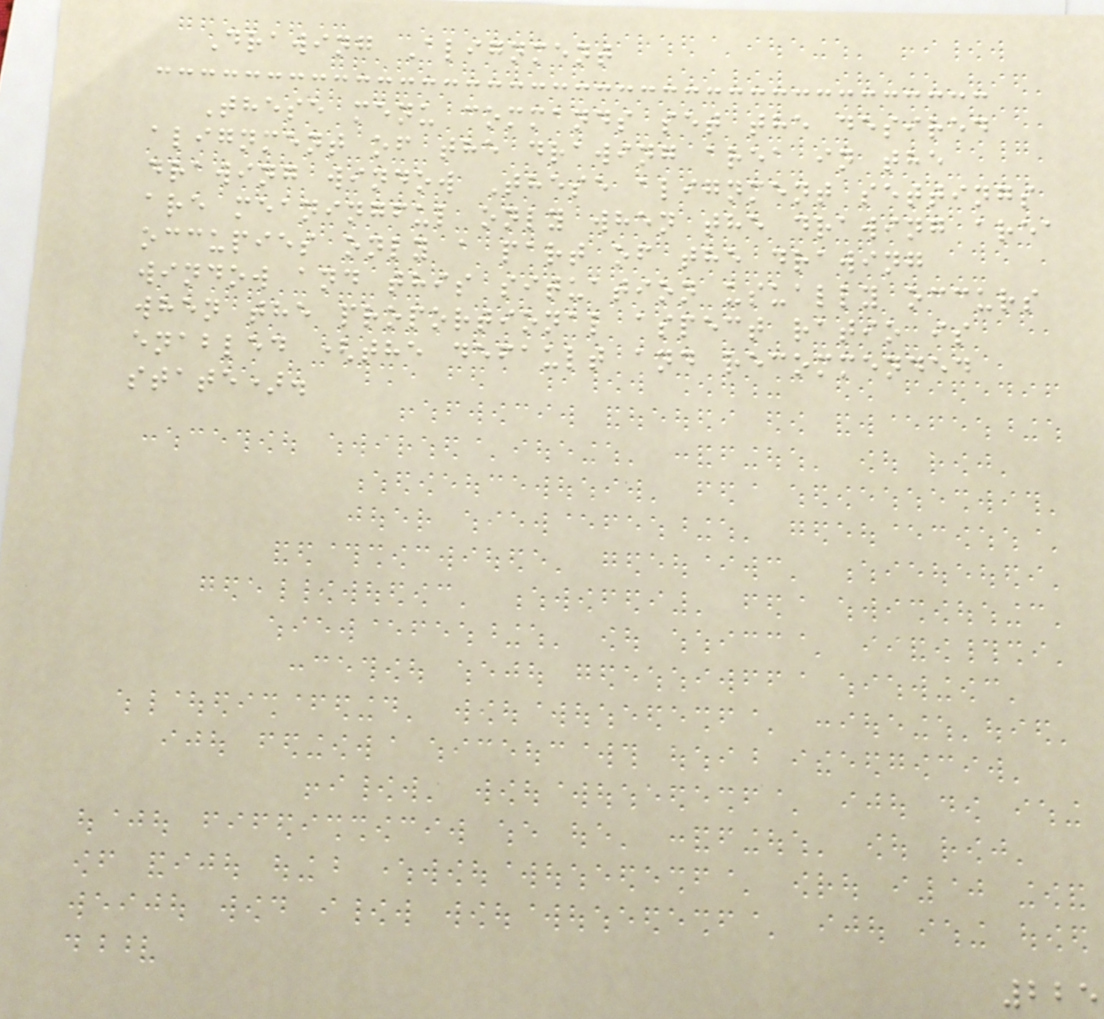Drawing Alignment
These menu commands set the desired
alignment of the drawing area in the
drawing window These alignment settings
are meaningful only when the drawing area
occupies only a part of the drawing
window and this situation usually occurs
when the proportional aspect ratio is
enabled (the default and recommended
state).
225
